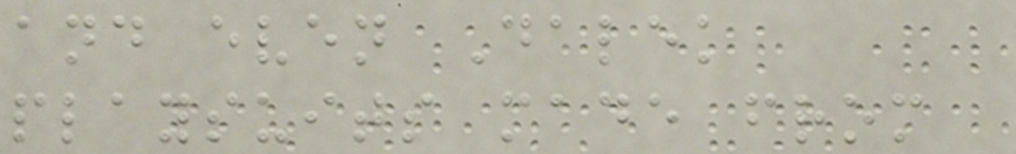and even Dalek
playsuits made from
